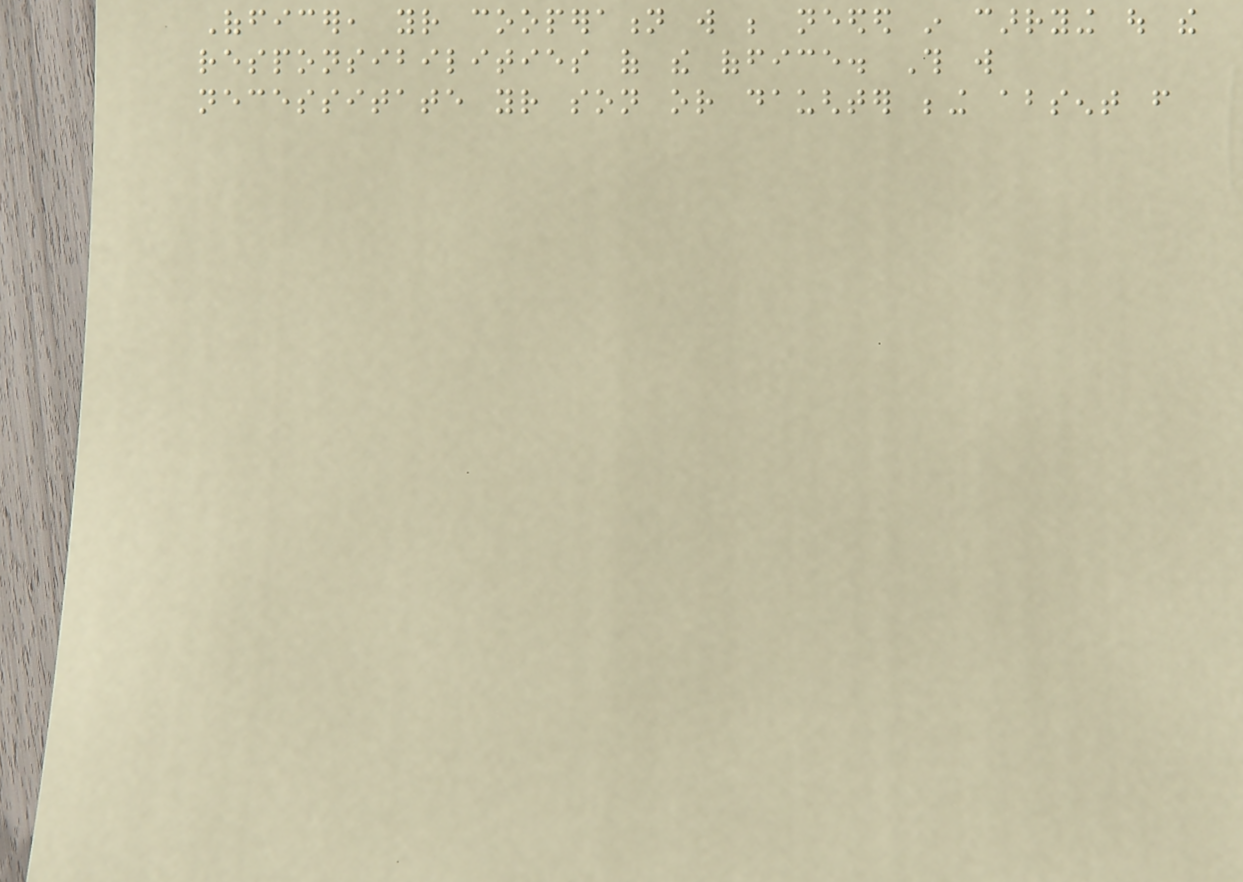Officer, your cooperation will be needed in carrying out the
responsibilities of the office. This will
necessitate your son or daughter being absent from
